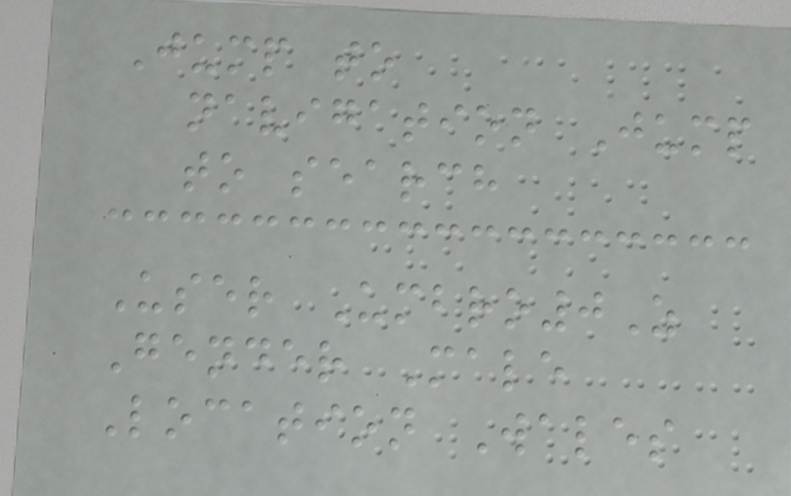Jump to
navigation Jump
to search
User Umbro0Z
Gender Male
Location Wales
